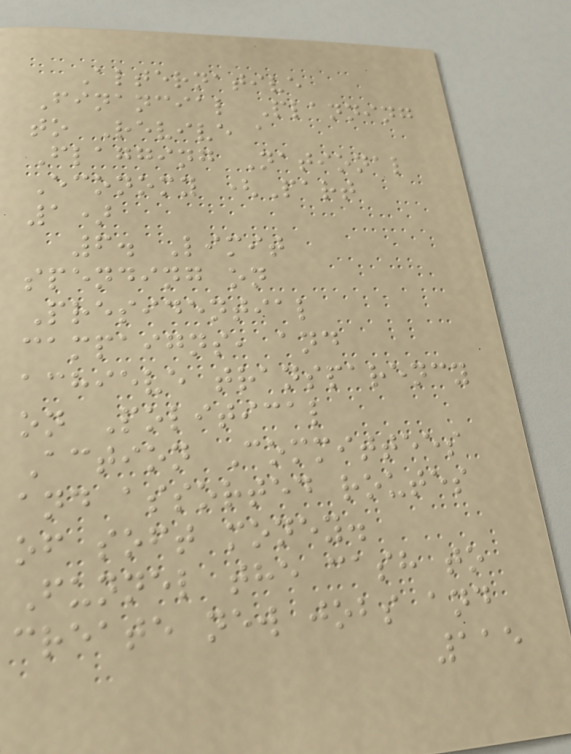Alternative
Financial Planning
to Revive a
Flagging National
Economy (Part
1)
6. Limit
spending on
Presidential
campaigns, and
achieve transparency
on Political
Action Committees
and assorted routes
of soft money.
Funnel the cash to
create new jobs and
115
